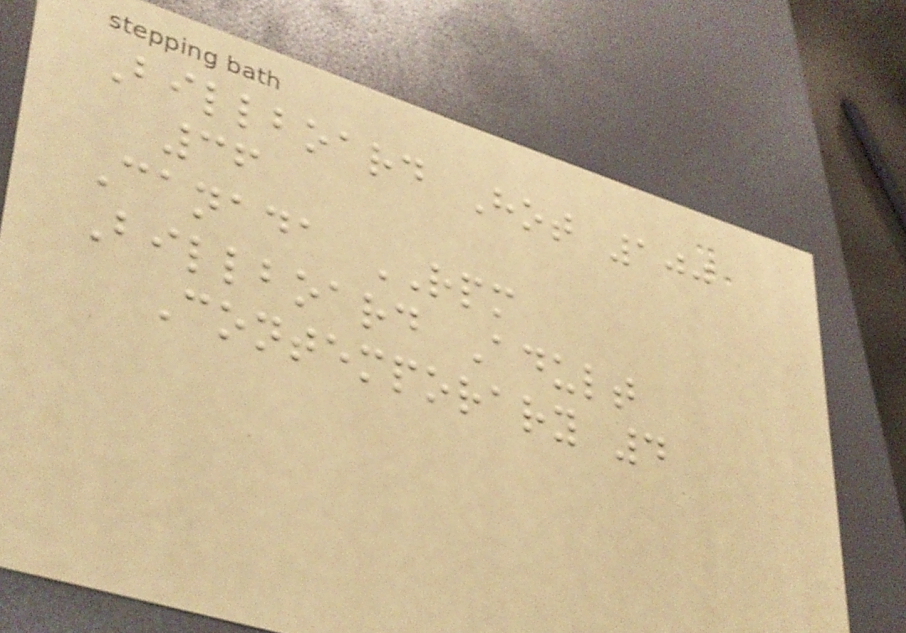Billboard Hot 100
36
Canada RPM
Billboard Adult
Contemporary 4
